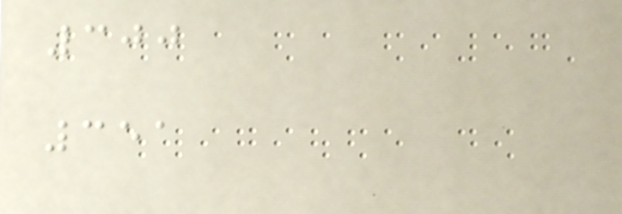300
351
